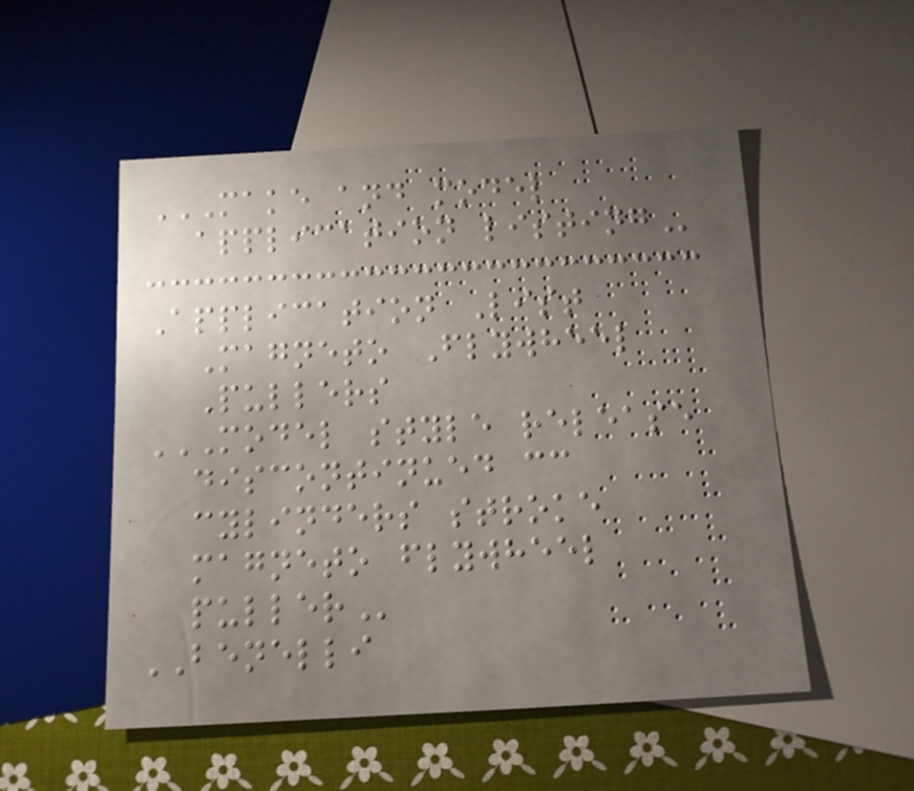MAKE AND MODEL
APPLICATION LISTING
Application List
Magneto Flywheel
Pullers
MODEL STYLE RELEASE
DISCONTINUED CC
CYLINDERS STROKE
MAGNETO FLYWHEEL
PULLER
BENELLI
